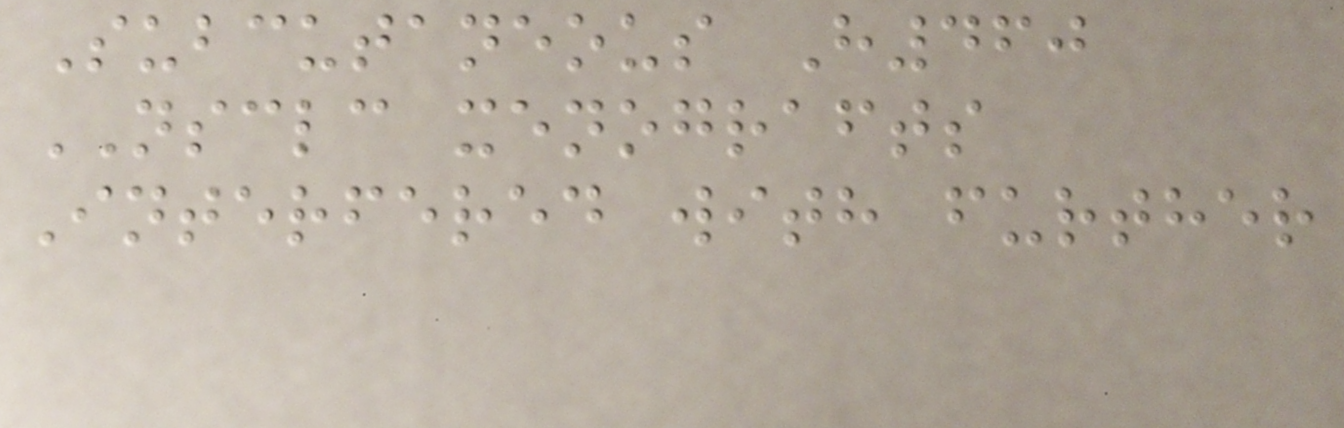Subcutaneous H460
NSCLC xenografts
Interfered with further
